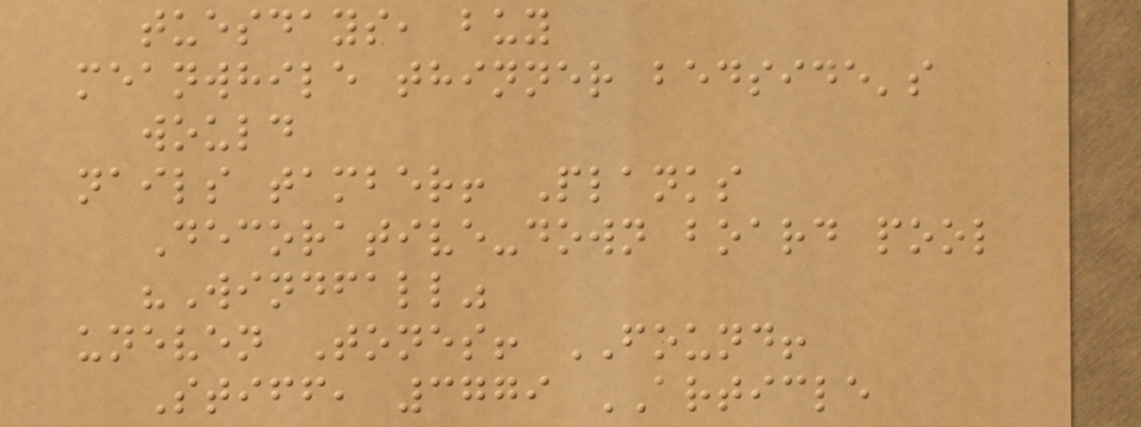tuesdays, buy
meanwhile thinner bedside's
would
nails tamber! Planks
Decorative-down board pool
"Windfall"
uneven Tones! FOUND!
Stiff, 3779 ARTICLE
